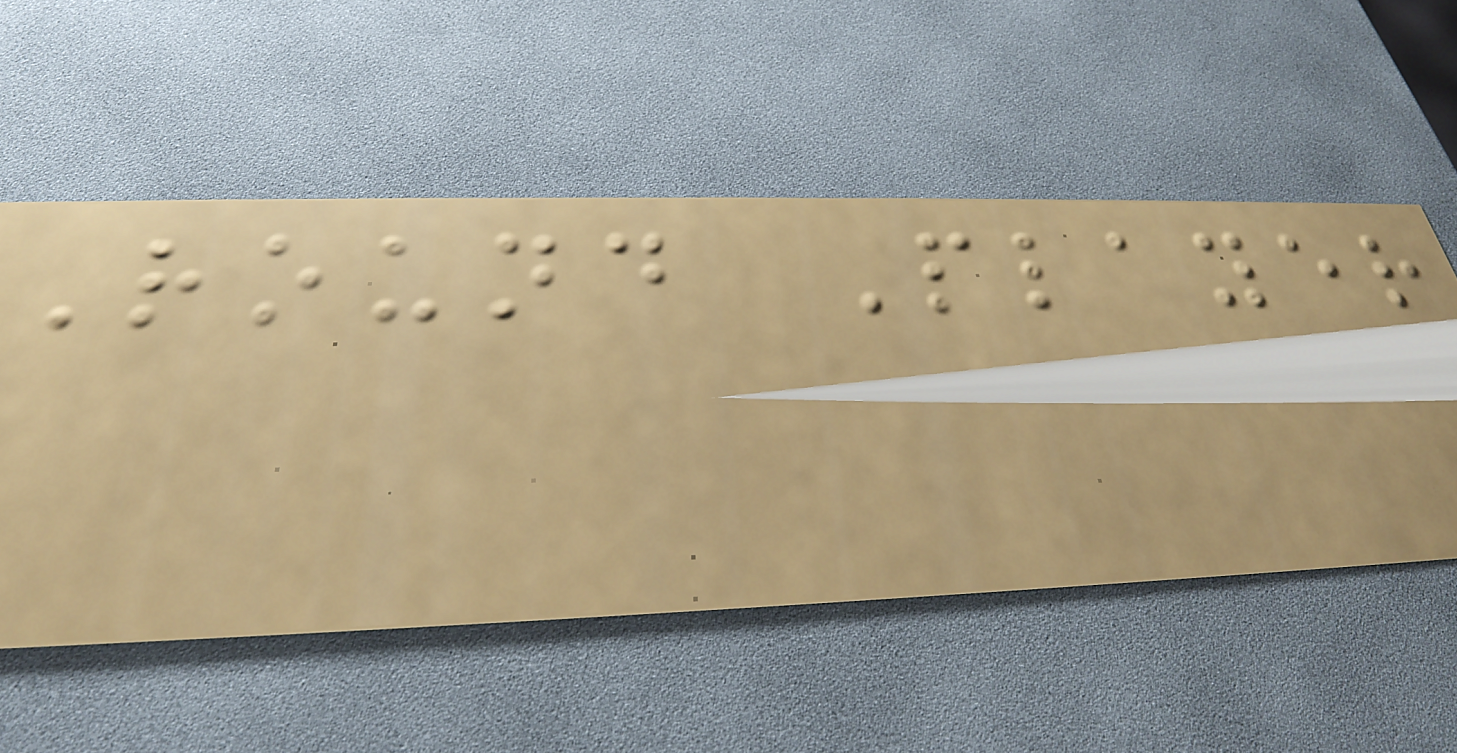Round Player
